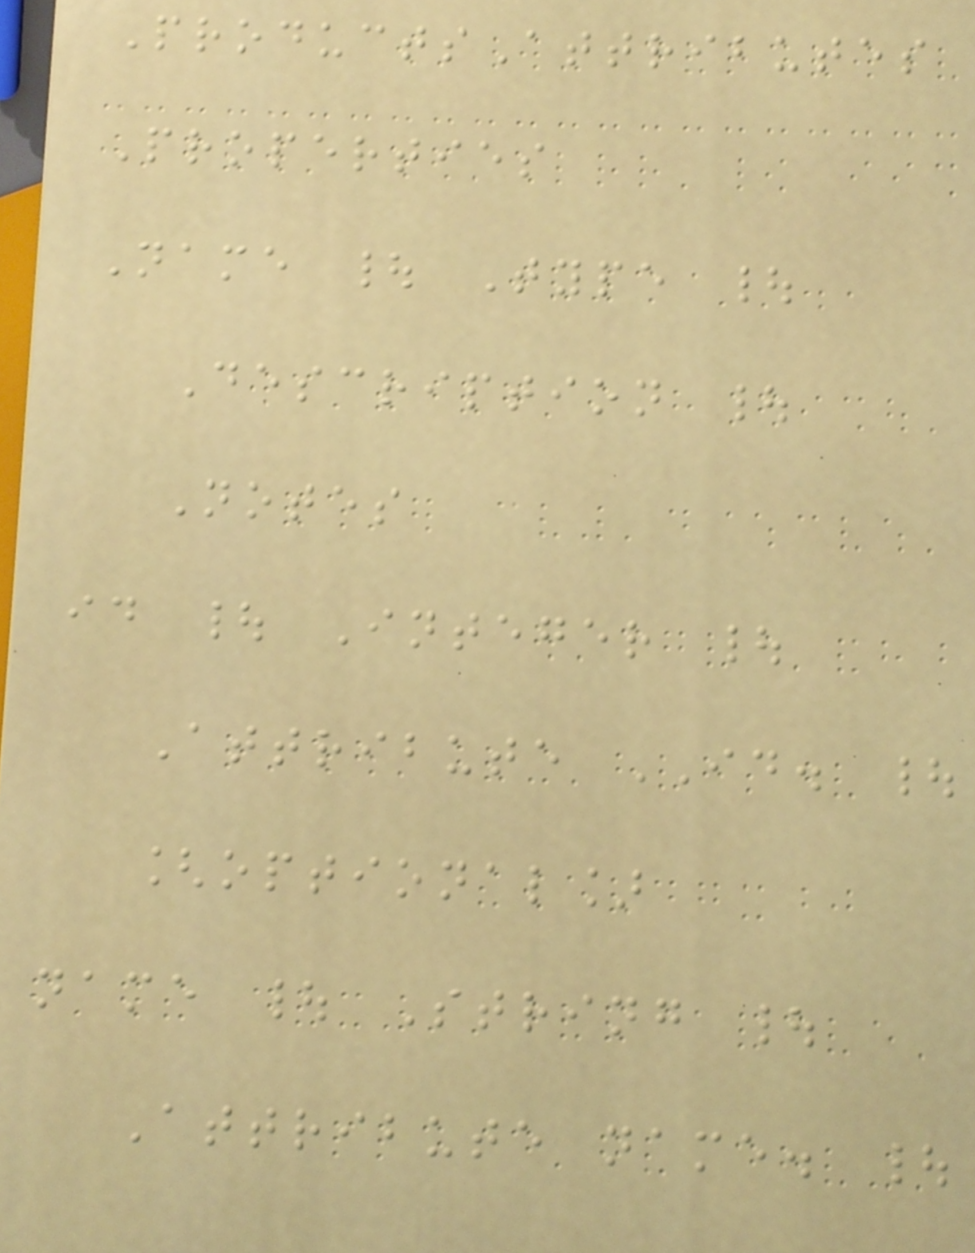ProductsAttributes
Properties
Name | Type |
Description |
Notes
id | Integer |
Attribute ID. |
[optional]
name | String |
Attribute name. |
